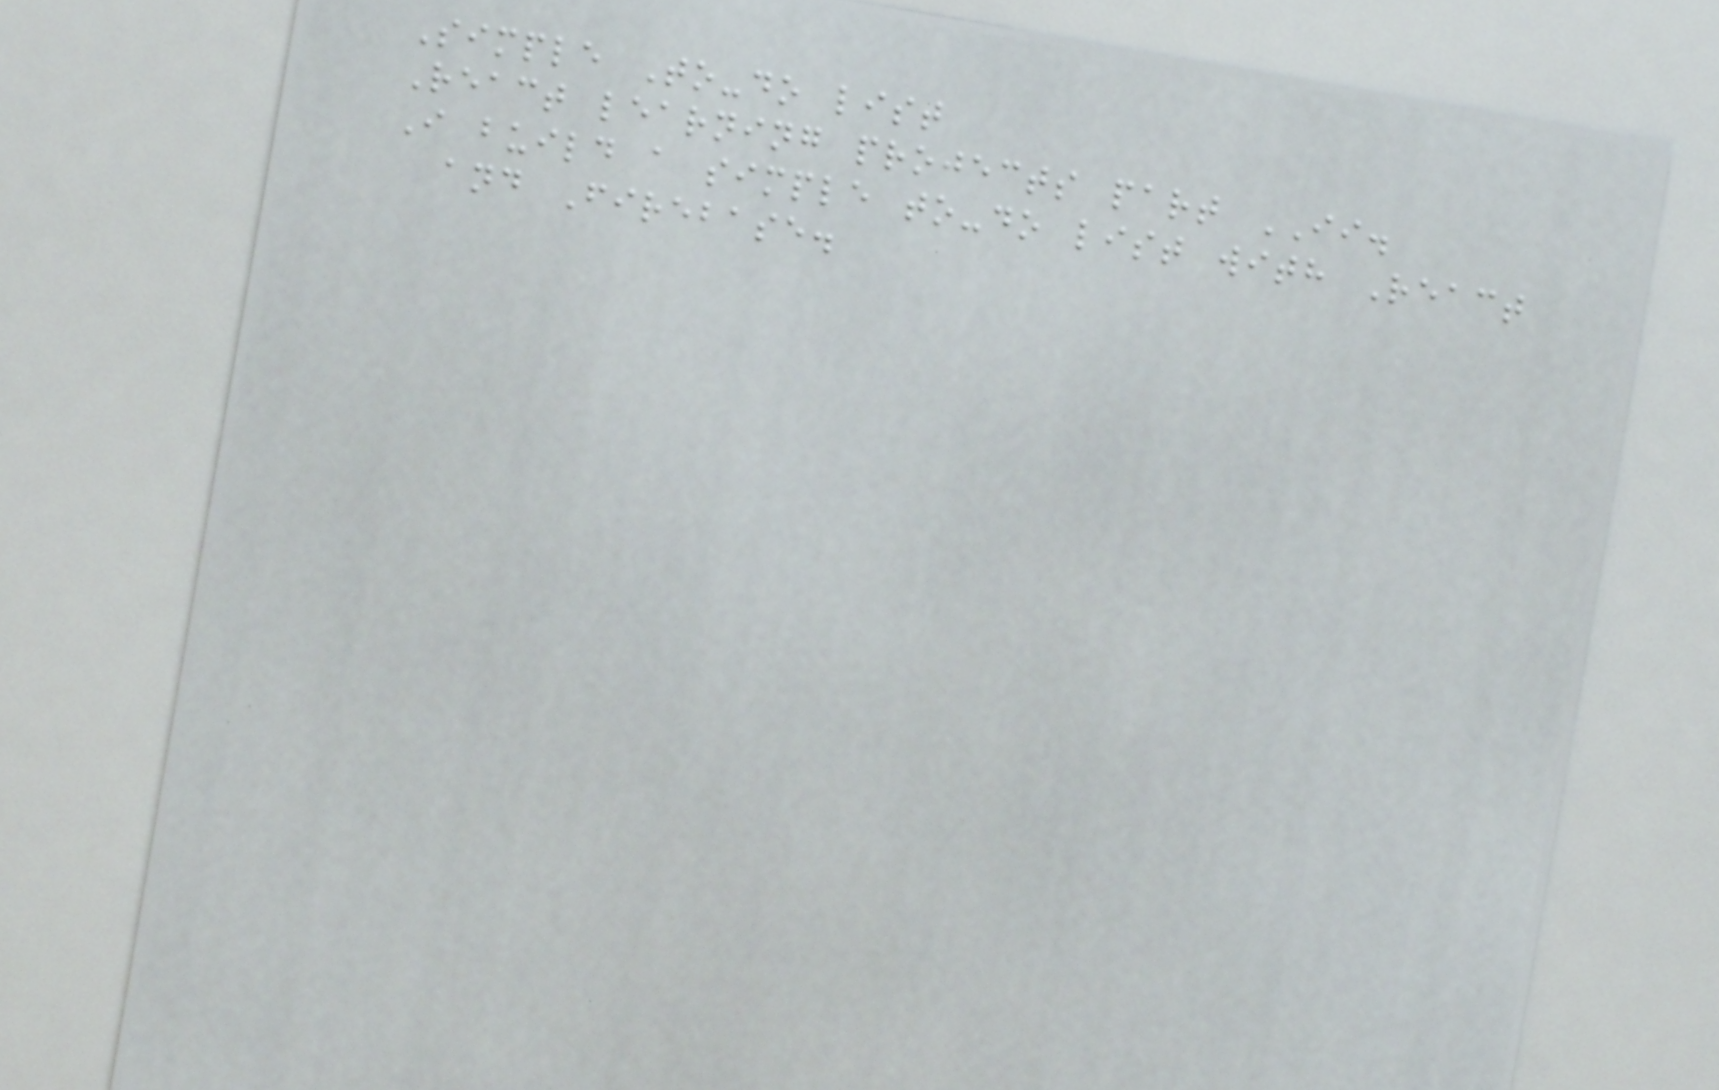Simple To-do list
React learning projects part II.
I build a simple to-do list with React
and Firebase.
